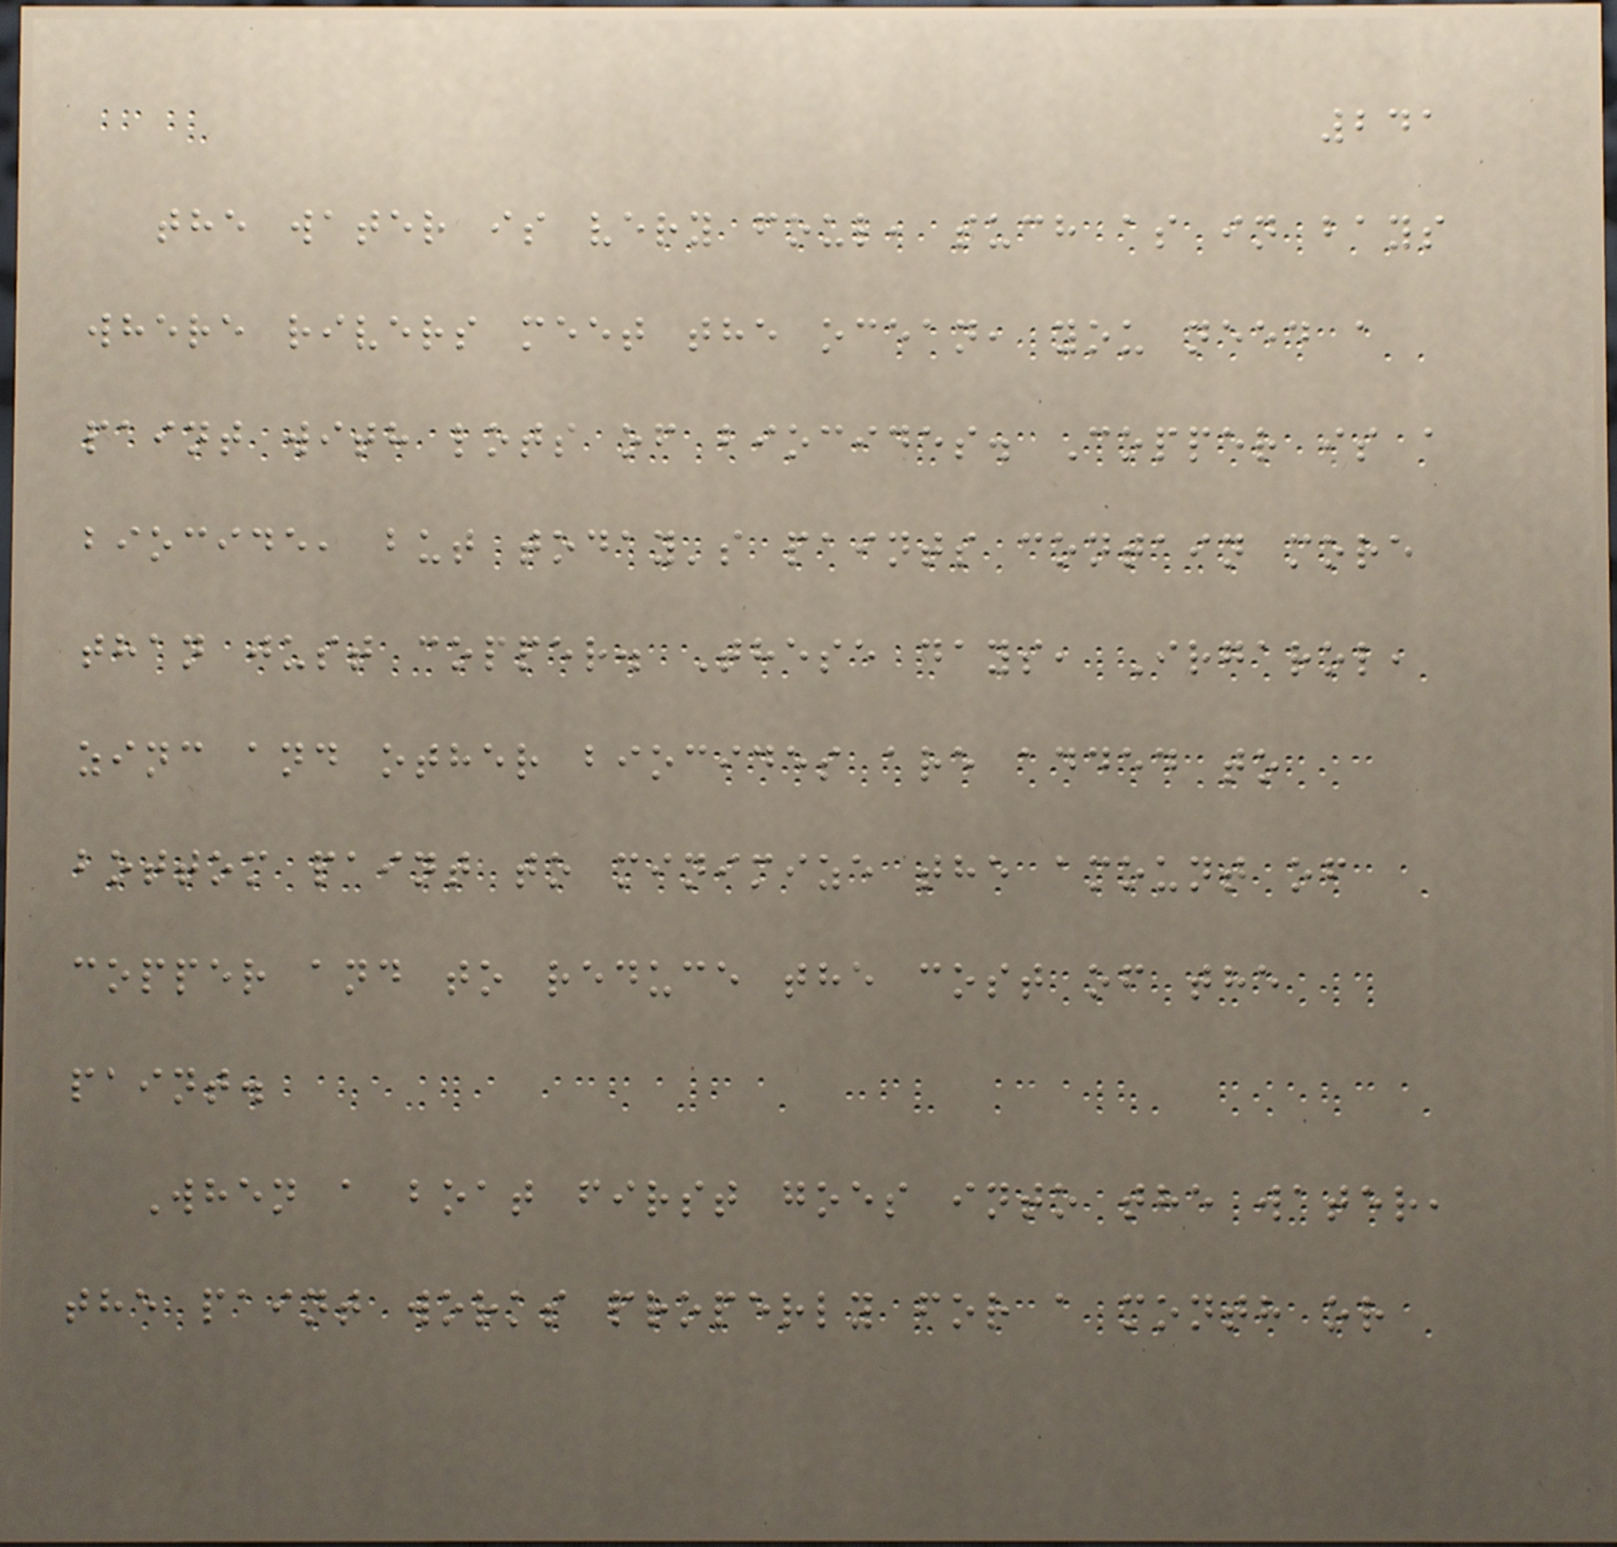241
the water is very foul, such as in bays
where rivers meet the ocean, you need a
paint with lots of biocides. Copper is a
biocide, but today's paints contain more
than just copper. These days, Irgarol,
zinc and other biocides are added to
bottom paint to minimize the amount of
copper and to reduce the cost of the
paint.
When a boat first goes into the water,
the paint works properly for a month or
